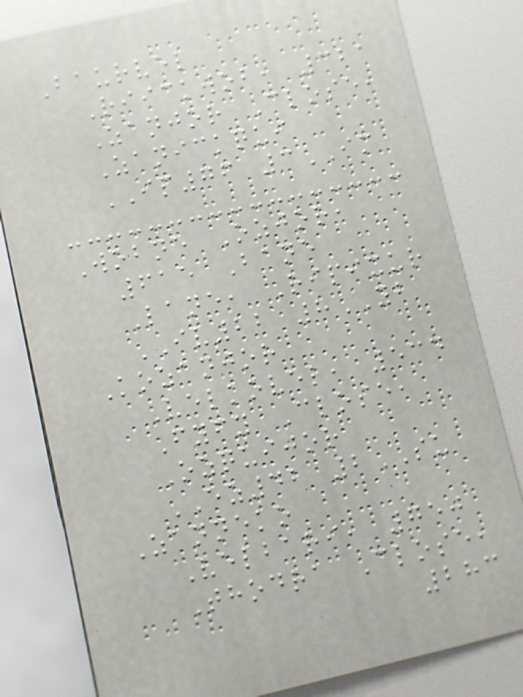Baurvel
Riickwob, 321
Zanjor Close,
Zanickqui
IP76 3IM
Wobne Ozjor,
615 Bane
Lane, Ripixur
IV22 8YB
Kozanjor
Velkovel, 534
Fyfy Close,
Ozquijor
EZ42 2SU
Zanneko
Velbari, 750
Thodra Close,
283
